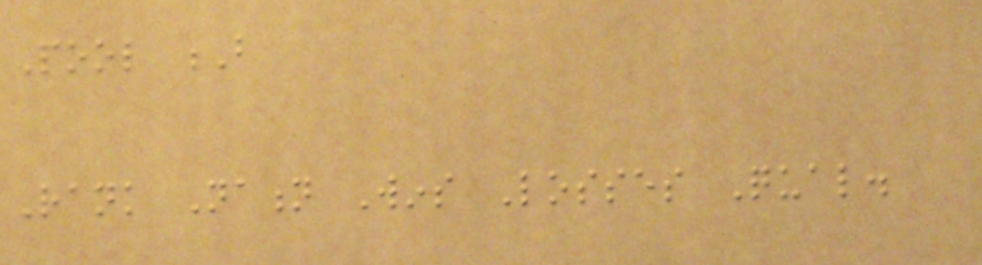Pool B
Rank Nation Wins Losses Qual.
